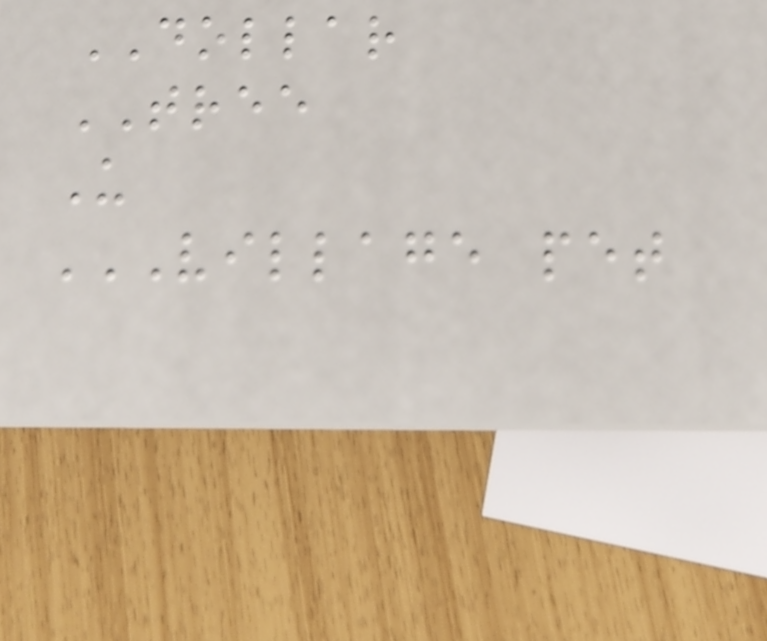DOLLAR
TREE
U
VILLAGE PET
